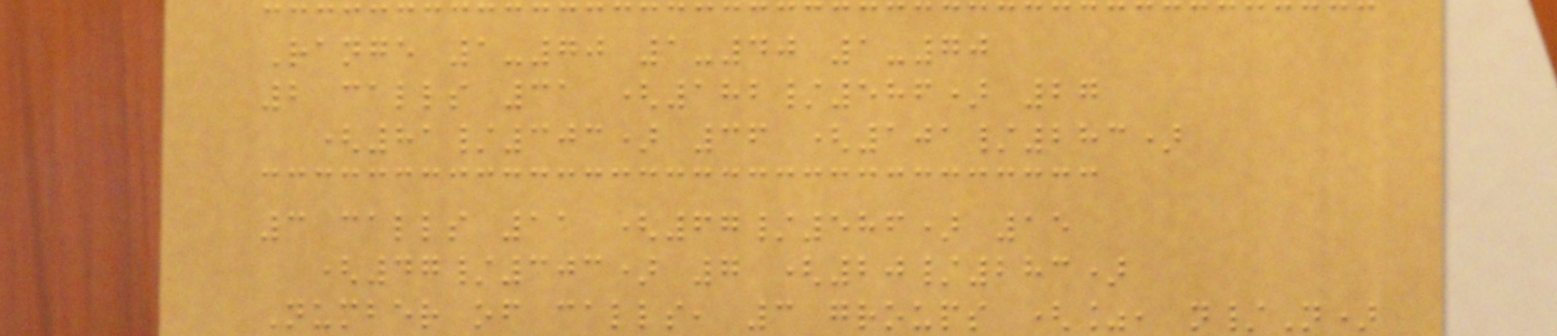Range 1-70 1-40 1-70
2 calls 31 (182/586) 27
(81/303) 36 (101/283)
3 calls 11 (67/586) 15
(47/303) 7 (20/283)
Number of calls, 3 groups (%, n/N)
